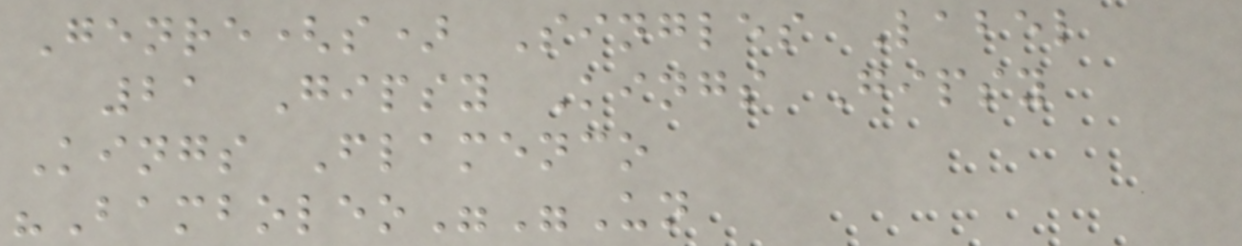Genre(s) Singles Label
21 Gipsy Kings Gipsy
Kings Flamenco
"Bamboleo""Un
